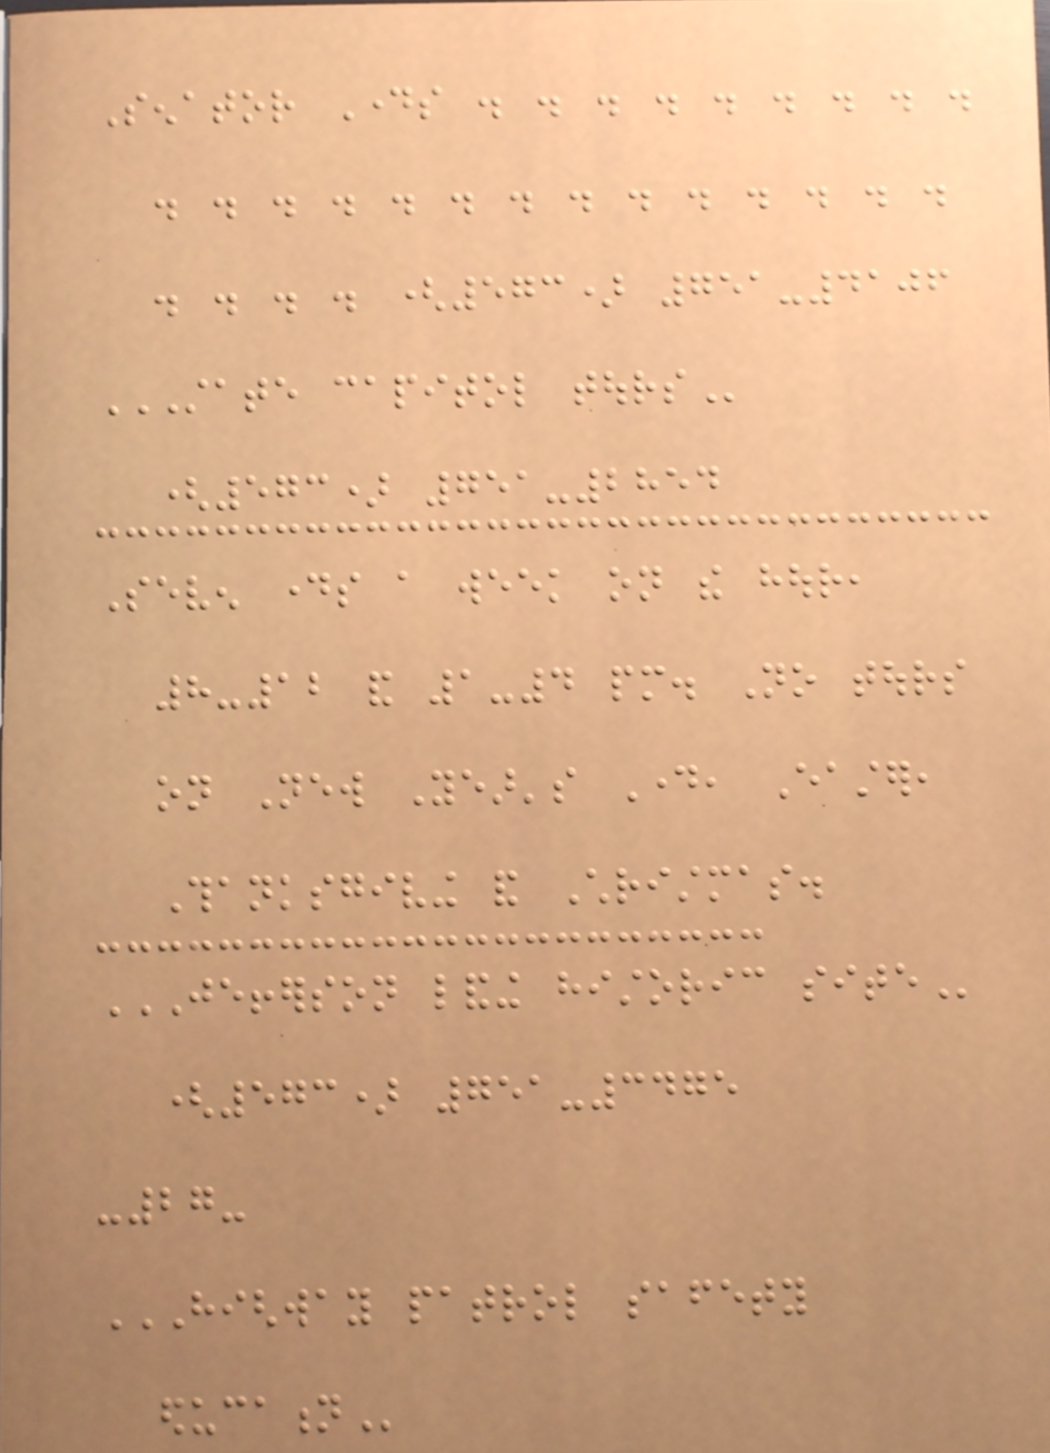Senator Days . . . . . . . . .
. . . . . . . . . . . . . .
. . . . (573) 751-4106
STATE CAPITOL TOURS
(573) 751-2854
Seven days a week on the hour,
8-12 and 1-4 pm. No tours
on New Year's Day, Easter,
Thanksgiving and Christmas.
JEFFERSON LANDING HISTORIC SITE
(573) 751-3475
-27-
HIGHWAY PATROL SAFETY
EDUCATION
